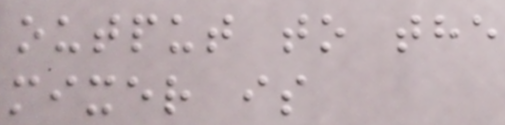output to the
mixer is
